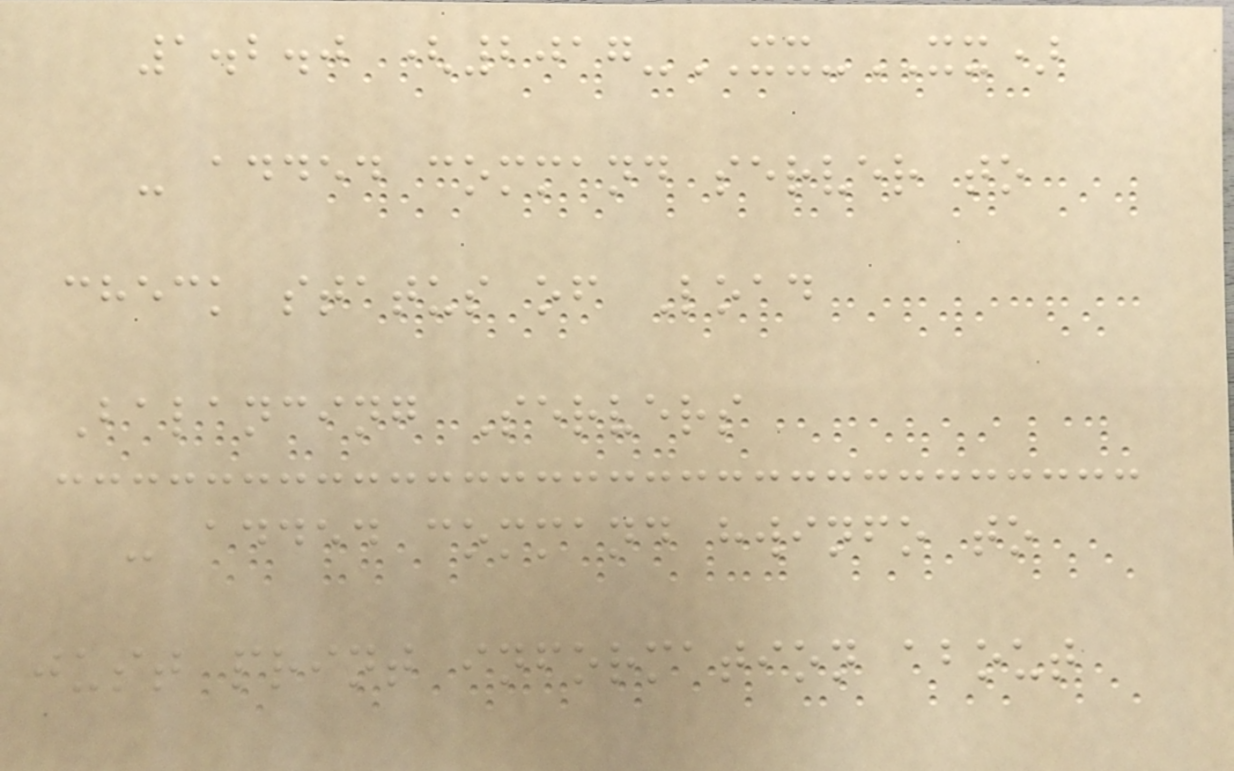1.2.0 (2017-XX-XX)
- added command server to
check status of Load
Balancing Servers
- added command hwinfo to
just print information about
